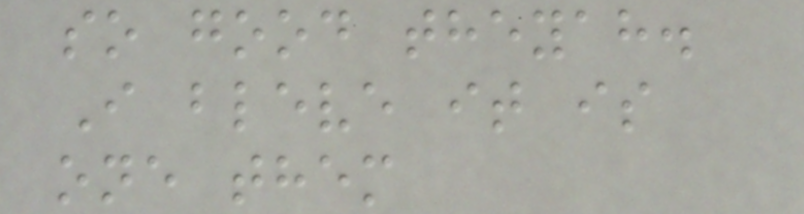so good theyah.
I bleve it is
one them
